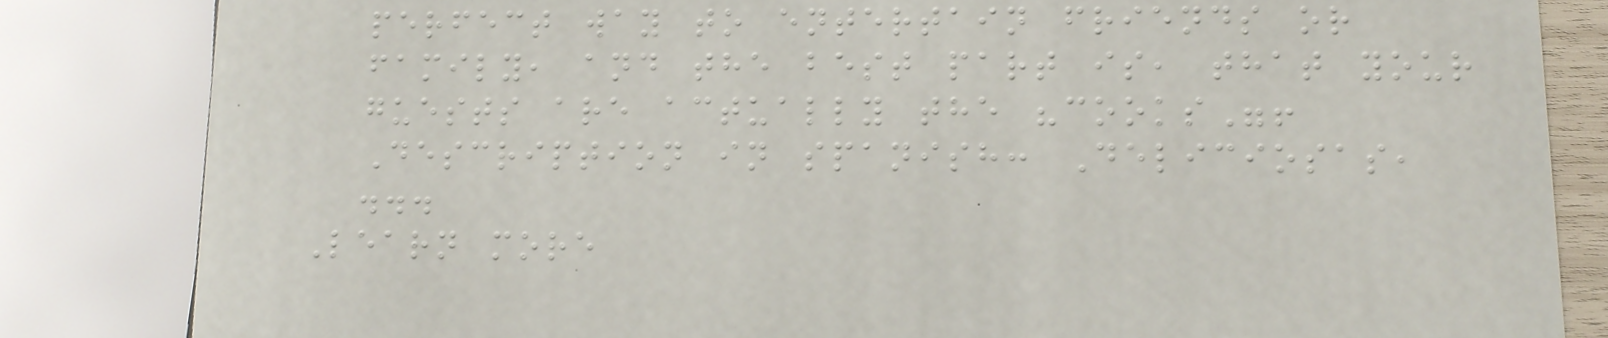perfect way to entertain friends or
family, and the best part is, that your
guests are actually the "cooks"!
Description in spanish: Deliciosas,
...
Learn more
